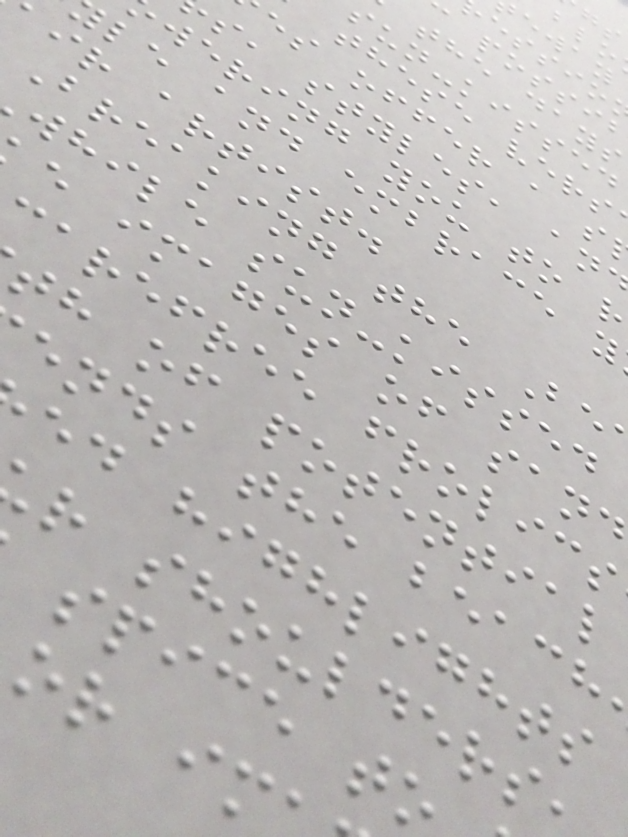the days
sun-kissed
these vers
es offer a s
s, styles, an
wering you to r
le and embrace y
ir artist.
Breaking the Be
while sun-kissed
e images of sand
arefree frolics
th of potential
ends the beach
ed highlights
r shoulders
spice to
